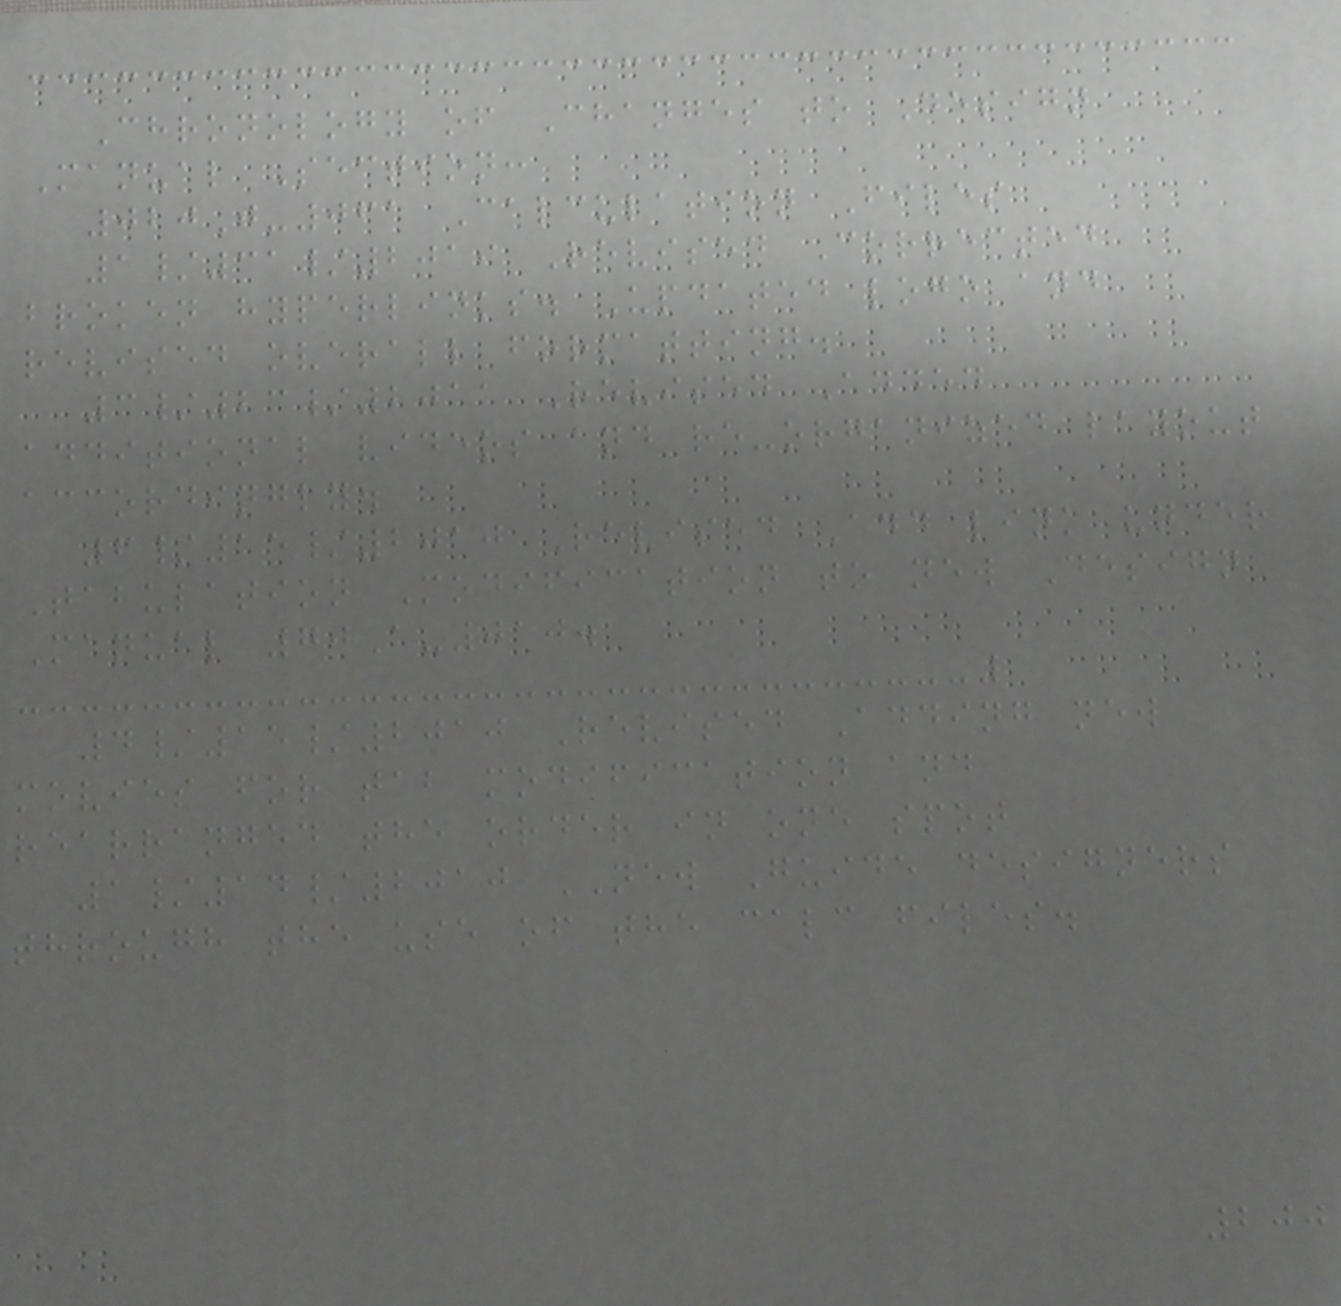Chronology of Changes to Design
Manual Section:
020J-061 Calculation Files
1/31/2019 Revised Corrected
broken hyperlinks. Updated logo and
revised overall formatting.
3/23/2011 Revised Added
additional videos and re-organized layout
accordingly.
6/15/2010 Revised Add link under
Tabulation Modification to new Design
Manual 70A-010.
4/15/2010 Revised Adding new
movies for tab modification and
rearranged the order in one spot
1/14/2010 NEW Guide designers
through the use of the calc files.
200
